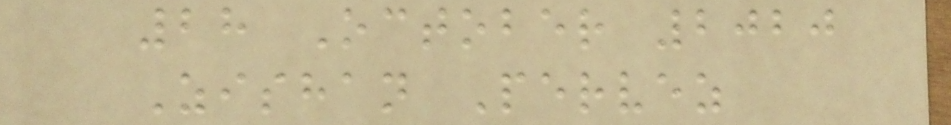28 October 2020
Zishan Pervez
